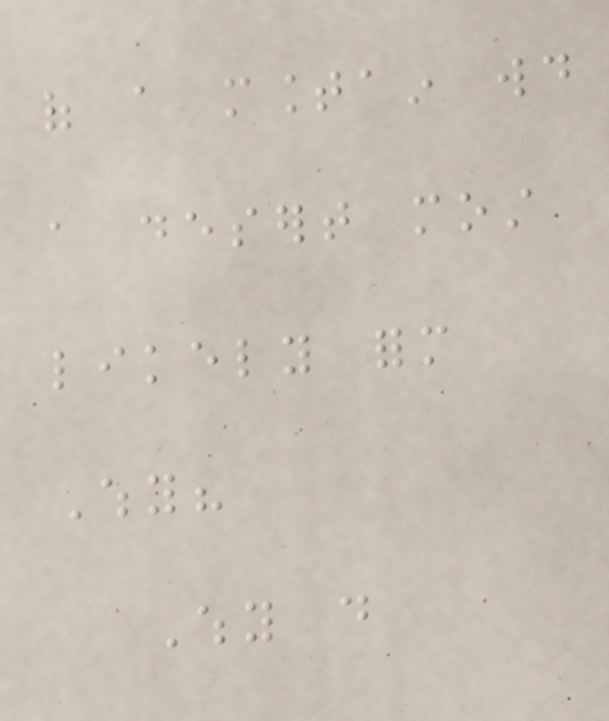of a mountain would
a desert most
likely form
Why?
Why do
